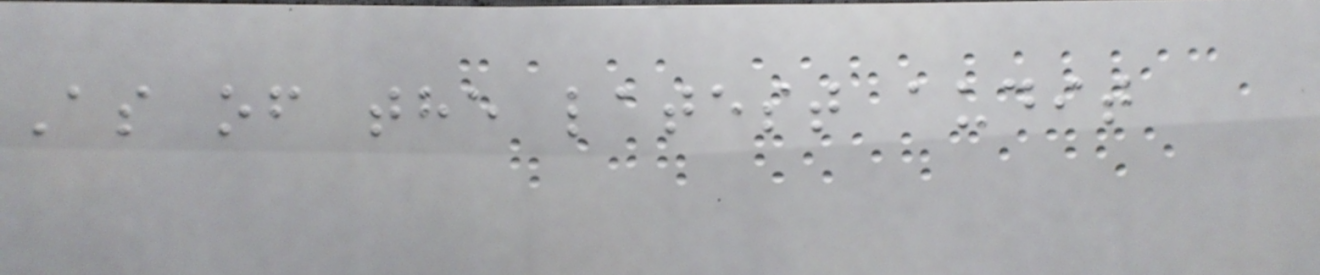As of the latest audit
